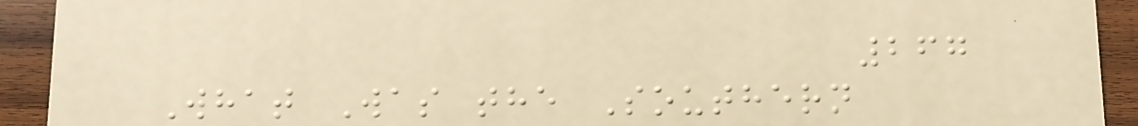267
What Was the Southern
